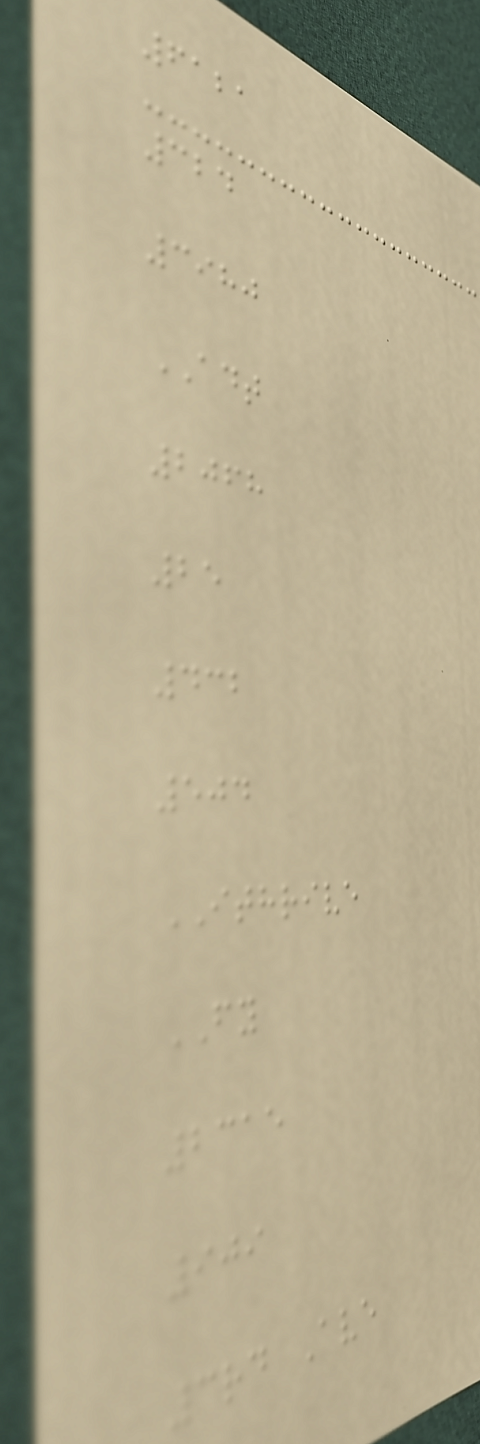6121
324
3980
ADT
2068
25
432
504
ITHRIVE
FY
2315
909
3rd Ave
